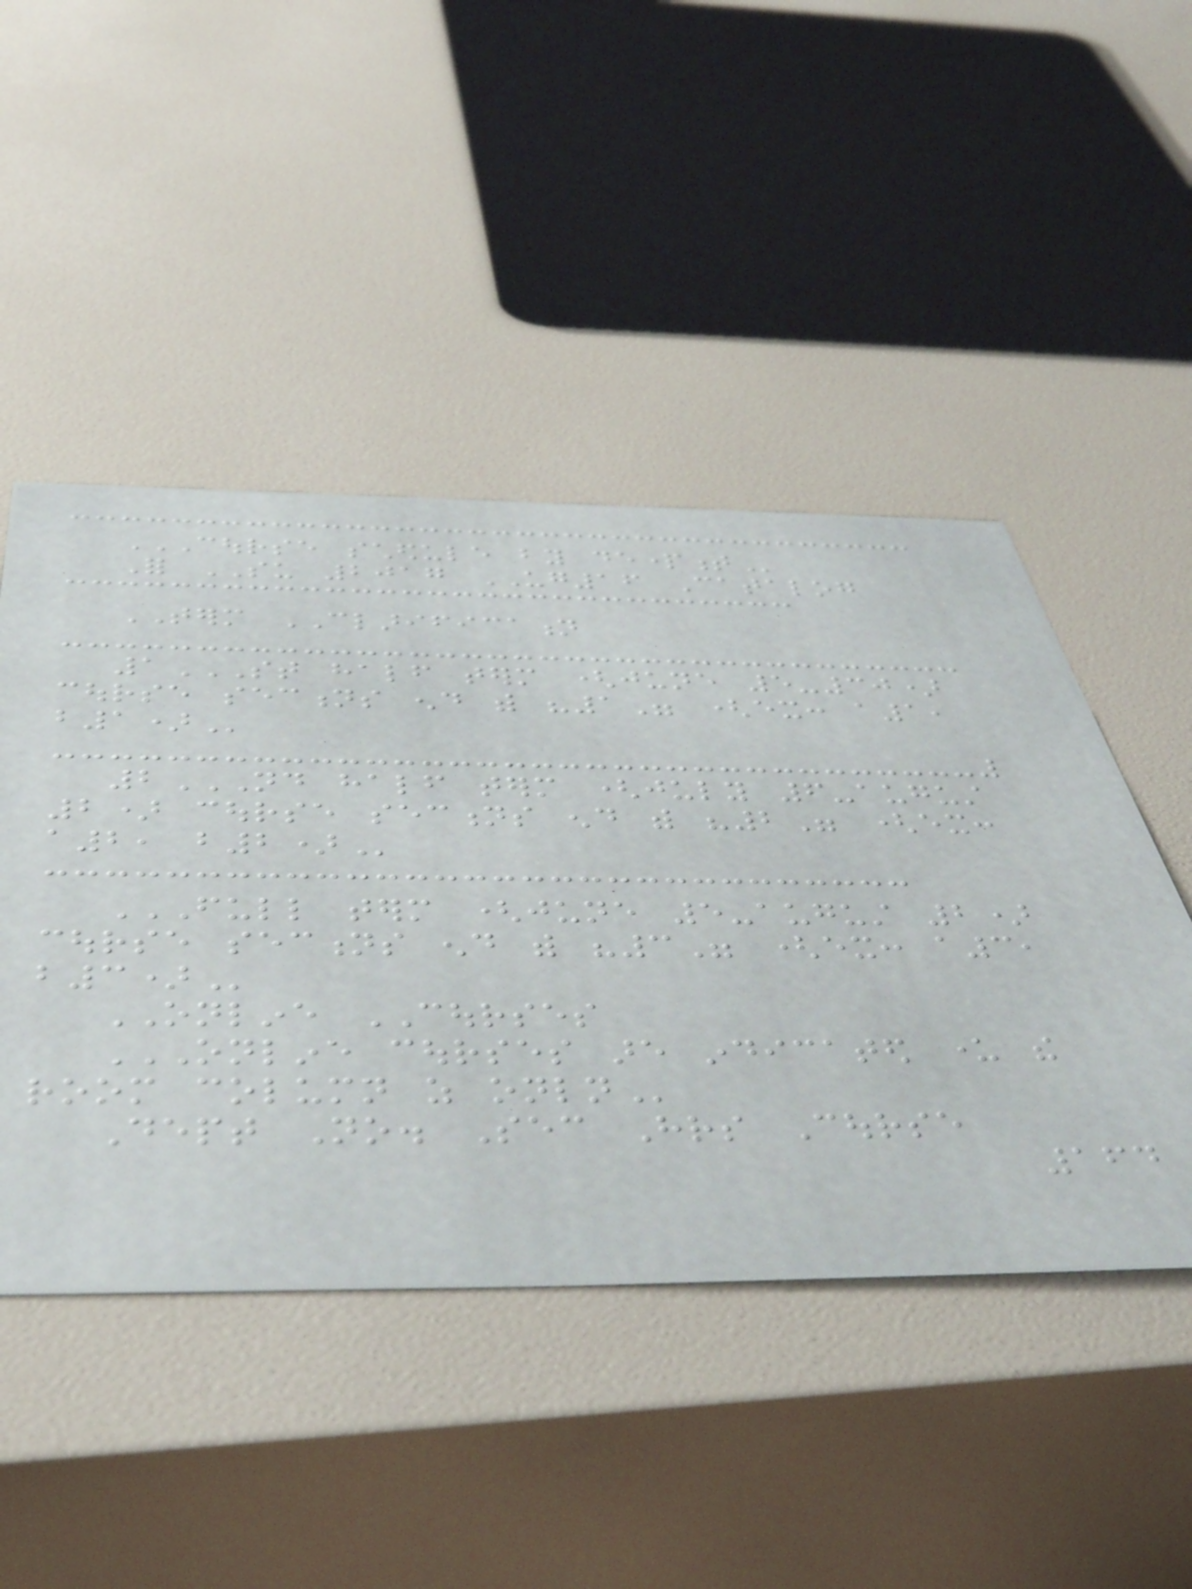COURSE SCHEDULE BY DEPARTMENT
For SU 2017 UG16 Catalog
TERM CLARIFICATION
1ST HALF TERM (JUNE 5-30)
COURSE SECTIONS END WITH "1" (EX: A1,
B1)
2ND HALF TERM (JULY 6-AUGUST
2) COURSE SECTIONS END WITH "2" (EX:
A2, B2)
FULL TERM (JUNE 5-AUGUST 2)
COURSE SECTIONS END WITH "3" (EX: A3,
B3)
ONLINE COURSES
ONLINE COURSES ARE INDICATED UNDER THE
ROOM COLUMN AS ONLN
Dept No. Sec Hrs Course
164
